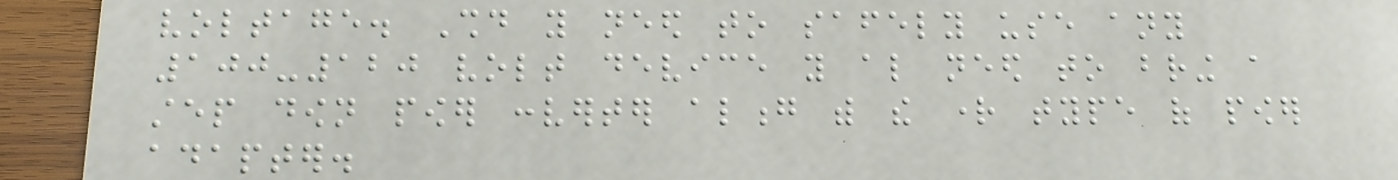voltage. Should you need to safely use any
100-120 volt device you also need to bring a
step down power converter along with the right type of power
adapter.
